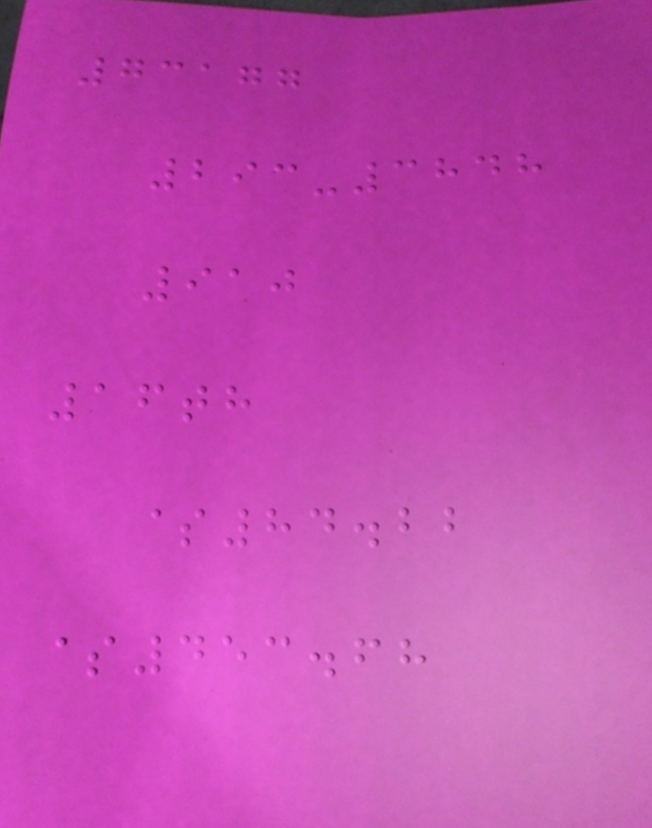73177
293-3848
910
16th
$84.22
$453.68
